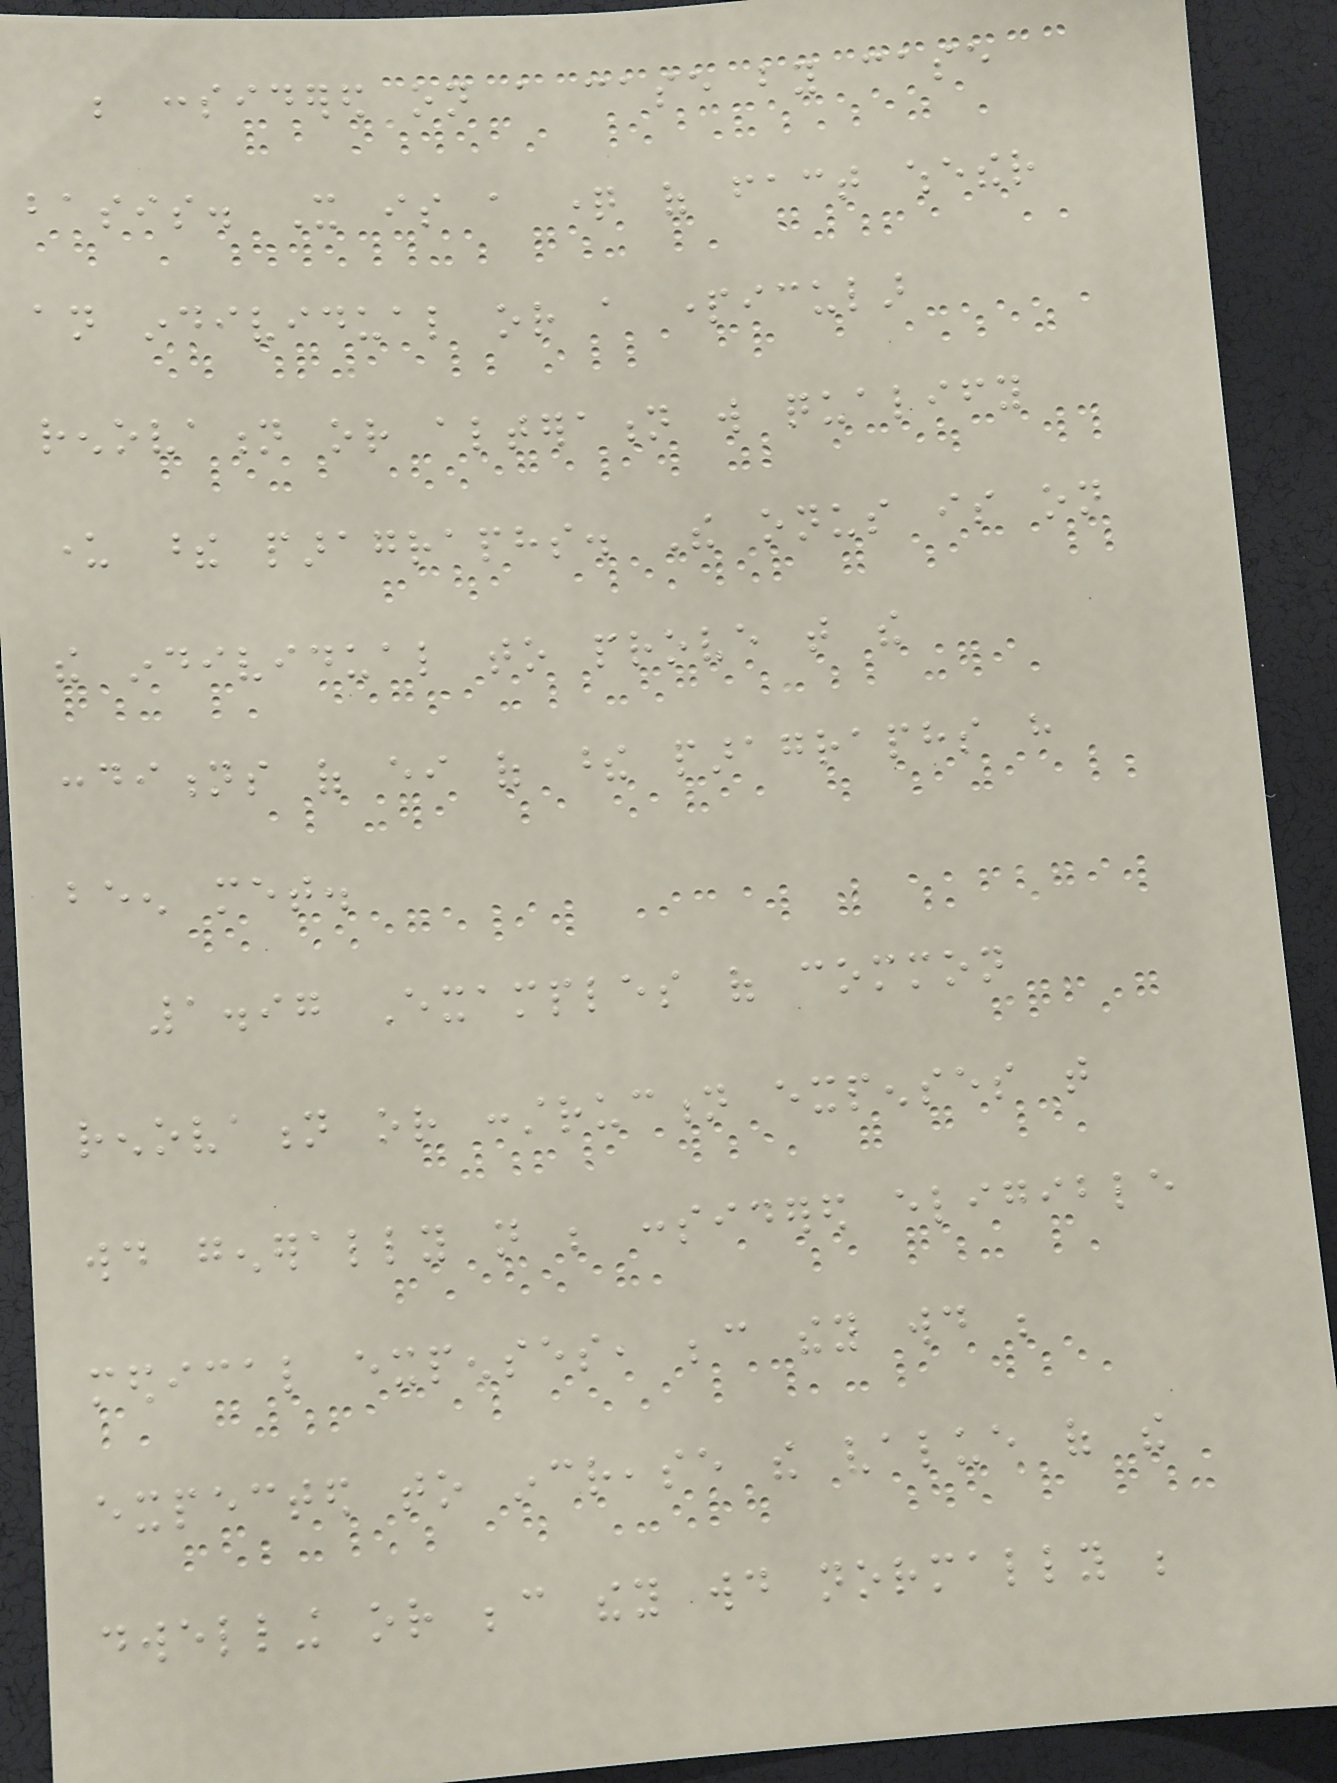be considered on a case by case
basis. It is a question of fact whether
an individual or a particular
renovation or alteration will qualify
under these paragraphs. The onus is on
the individual to prove that the
conditions of either of these paragraphs have
been met.
1.97 Examples of common
renovation or construction expenses that
would generally not be considered eligible
medical expenses, because they would be
expected to increase the value of the
dwelling or because they would normally be
